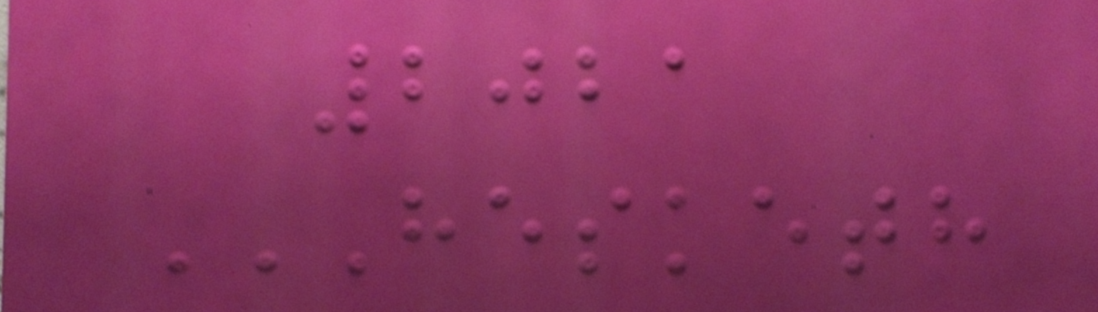2021
HESKETH
